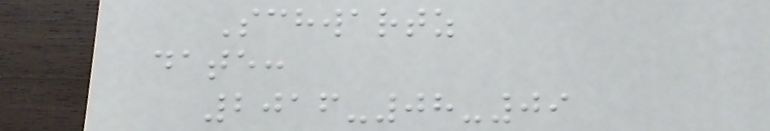Schwartz
date:
2016-08-09
